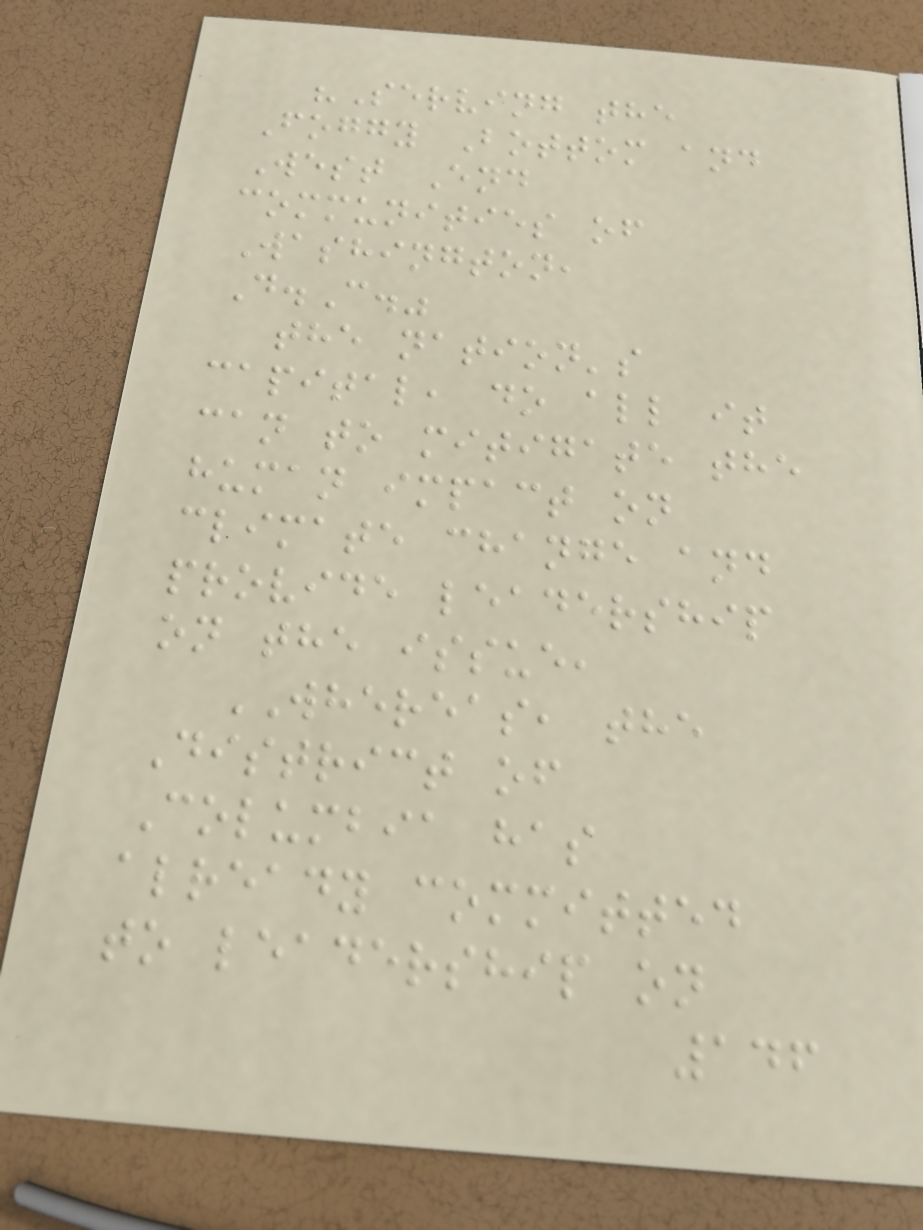"Serving the
Foggy Bottom and
West End
communities of
Washington,
D.C."
the nation's
capital, do all it
can to mitigate the
human impact on
climate change and
provide leadership
on the issue,
WHEREAS, the
District of
Columbia has
already committed
to leadership on
146
